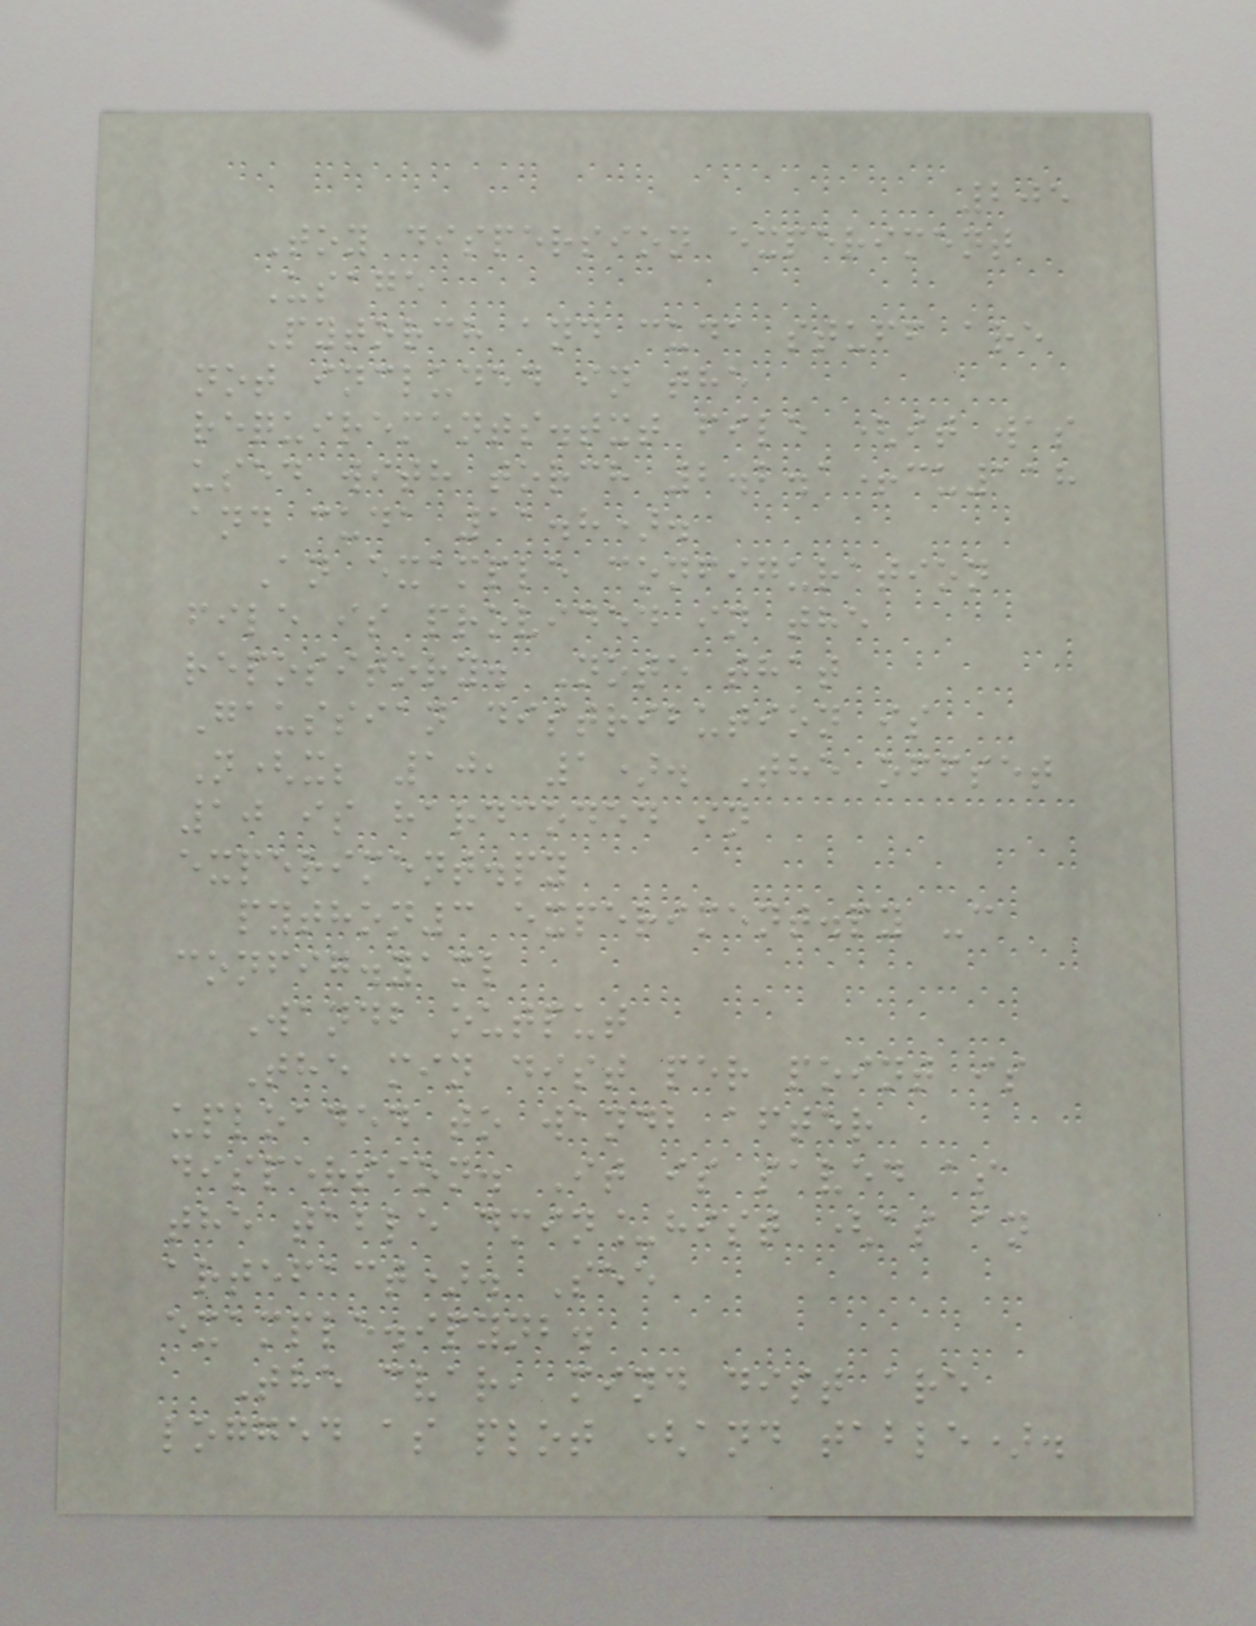205
Toy dispersion experiment
Usage
Pytorch and cuda stuff are
not included in the
requirements.txt file (it was
used with torch 2.2.1+cu118
and cuda 11.8).
An example configuration
file is provided in the
repository. Note that
Gaussian distribution is
N(x; 10, 1). The offset
10 is hardcoded in
experiment.py
python3 experiment.py -c
config.yaml
Wandb output
The min dist per point is
uploaded to wandb after
dispersion. It is saved as
the table dmin_hist (as an
artefact). See
example.ipynb.
The cvar, mind dist are
logged as plot (and table).
